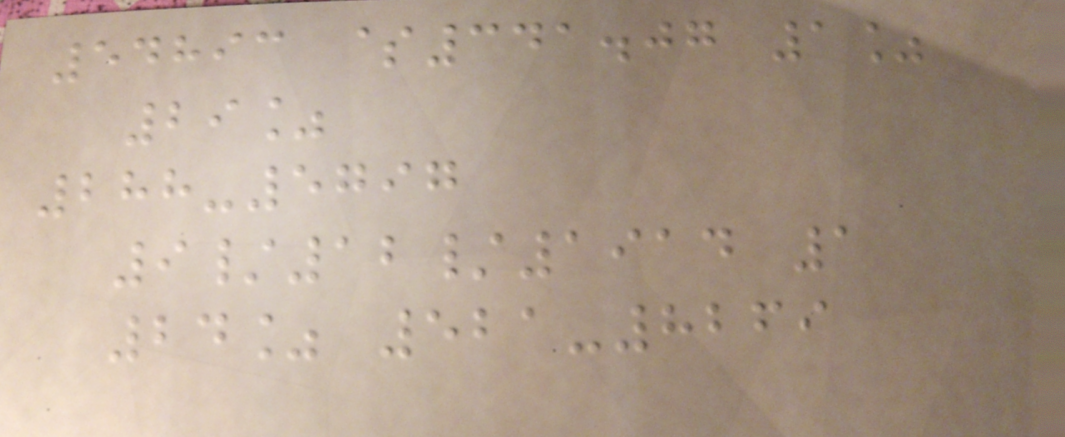54893 $341.07 1%
29%
288-5797
9/12/1914 1
24% 521-8269
